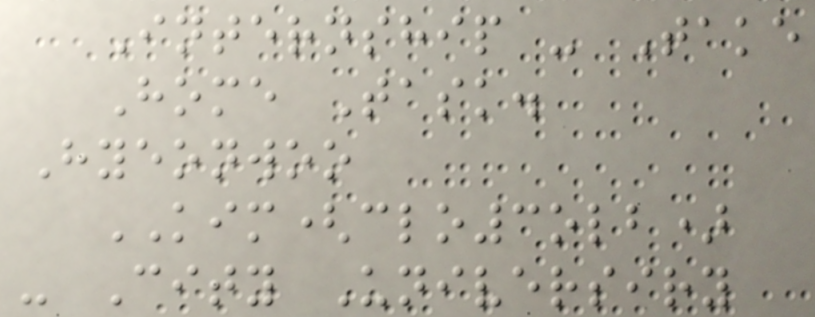Internship - Take
Home Task.
Hyeonwoo
KIM(clo3olb)
- City Universiry
